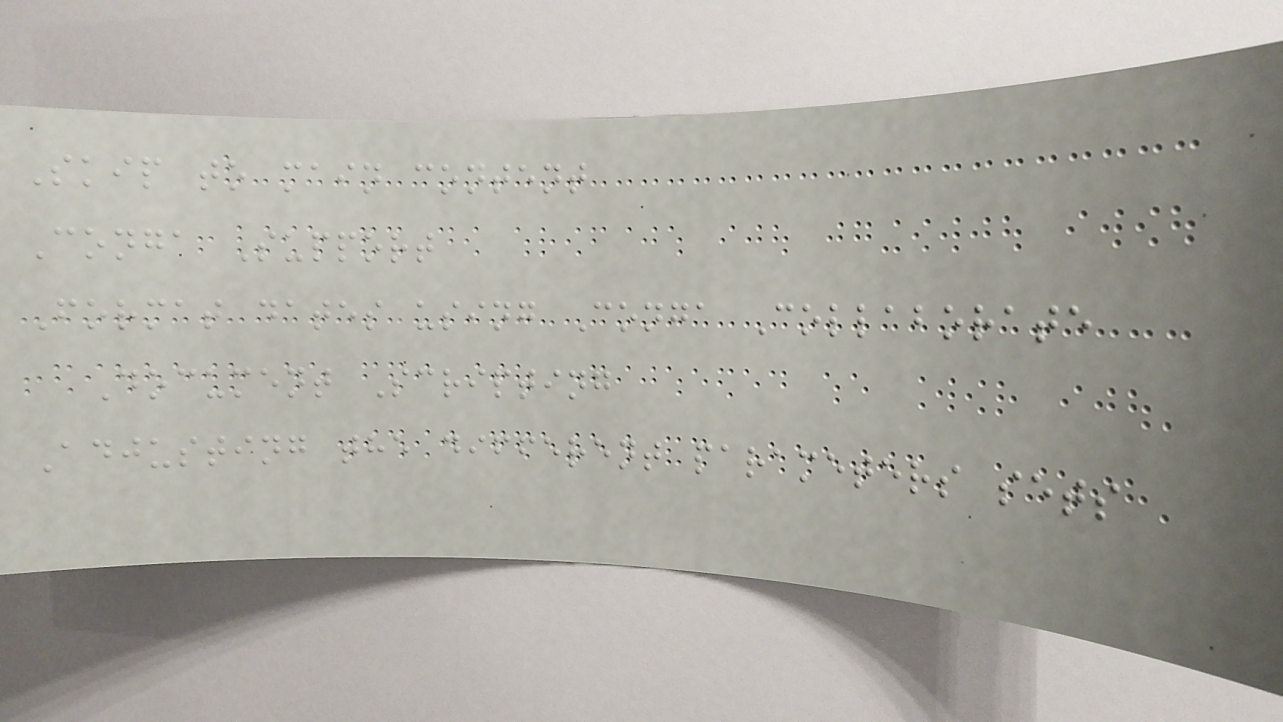Skip to main content
Conga Support
Format dates using Conga Collaborate
Document Scripting
Adjusting the different parameters sets
